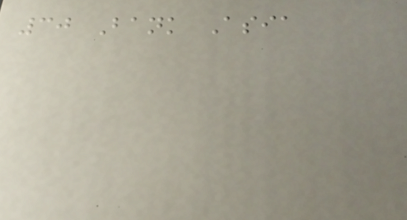30 Bank Asia
